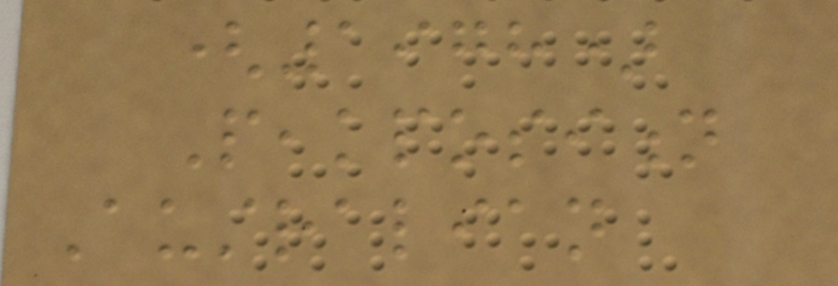(1978)
Peakposition
Australian
